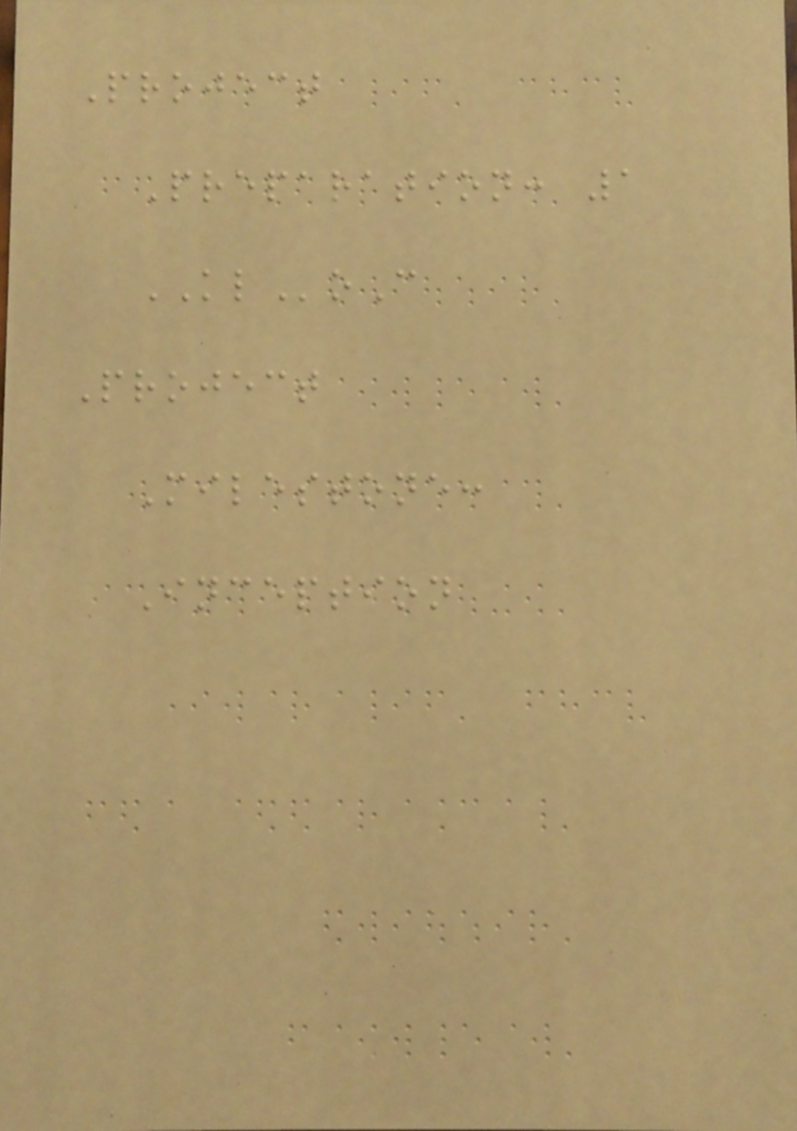Project
Preparation: 1
KLoC
Project
Milestone:
Inception
